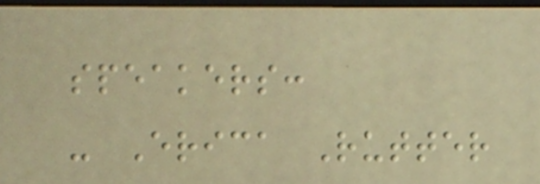speakers:
- Erica Rutter
